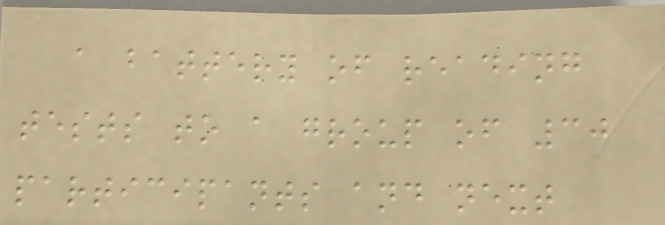a battery of reading
tests to a group of 30
participants and next
